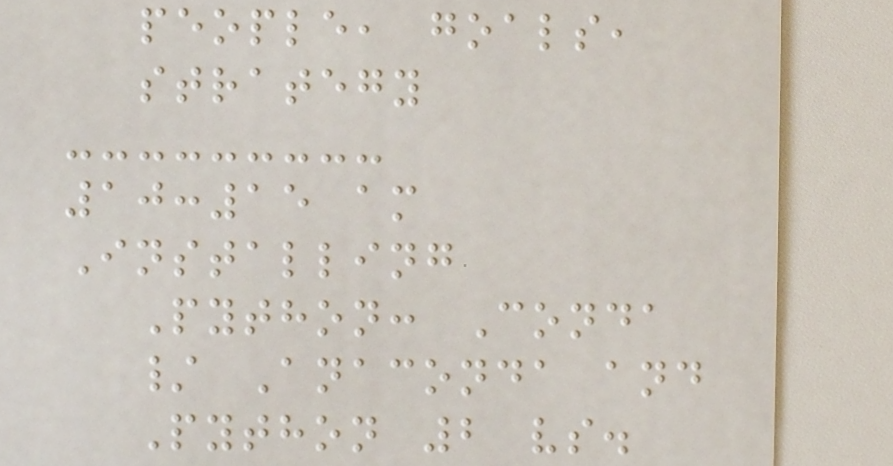people, goals,
strategy
10:15 am
Installing
Python: Conda
/ Anaconda and
Python 2 vs.
